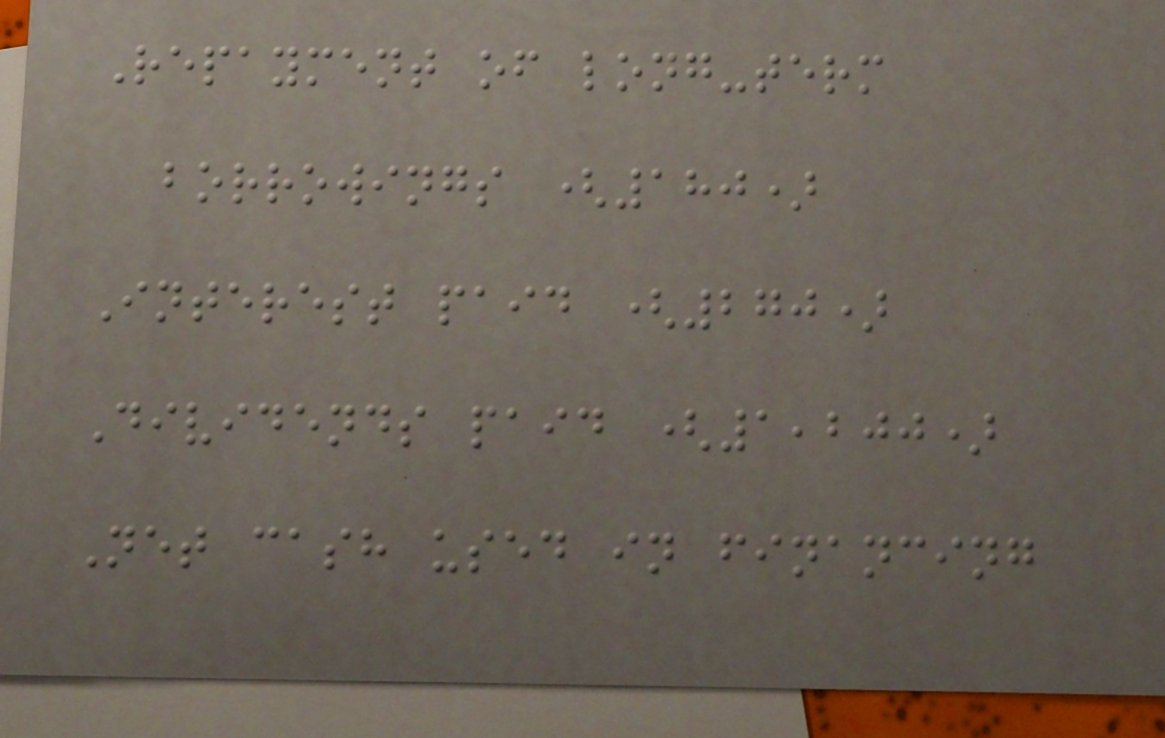Repayment of long-term
borrowings (180)
Interest paid (270)
Dividends paid (1,200)
Net cash used in financing
